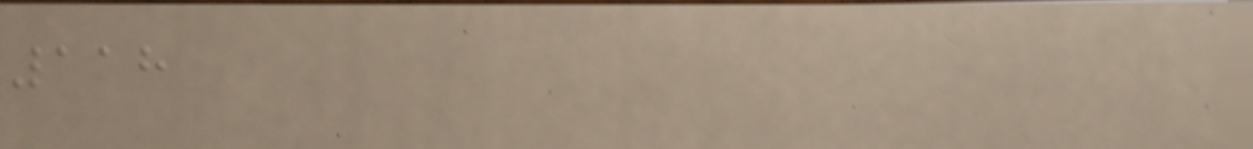118
